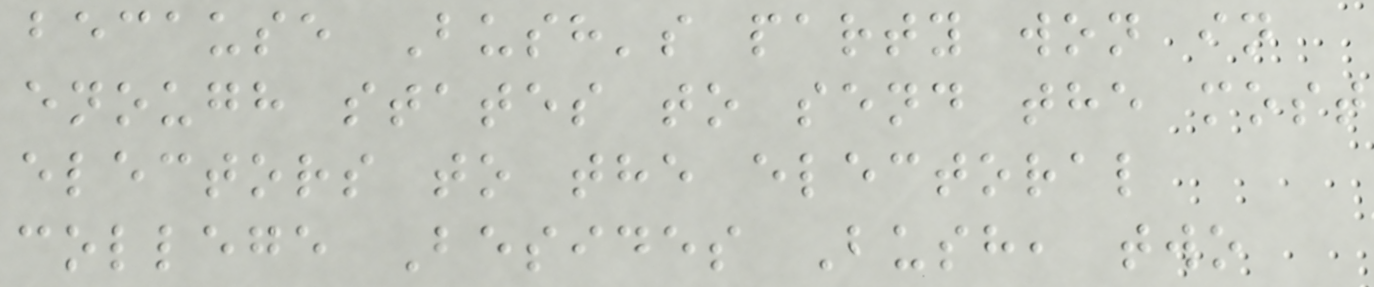because Bush's party won in
enough states to send the most
electors to the electoral
college Besides Bush, two
